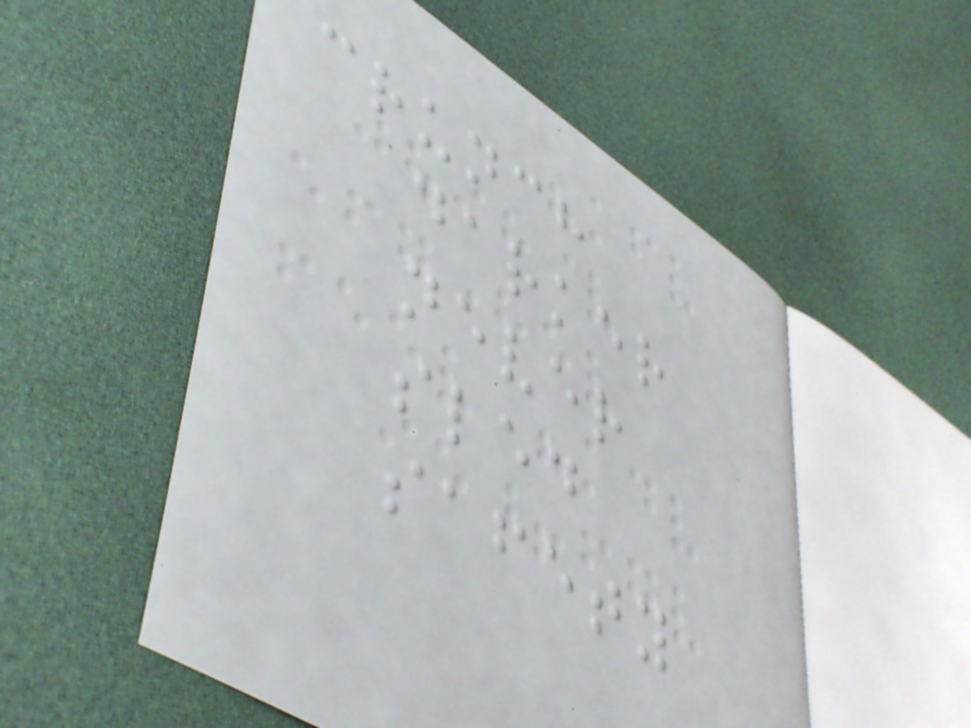crunch
darker
never
sled
safety
